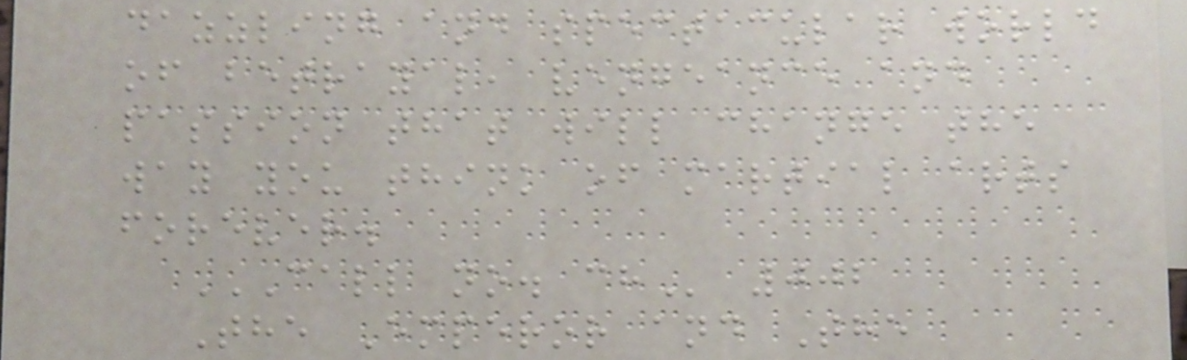dazzling and spectacular world
of betrayal, vengeance and
passion that will change the
way you think of martial arts
forever.
CALL NO. CH 002
The Emperor and The
